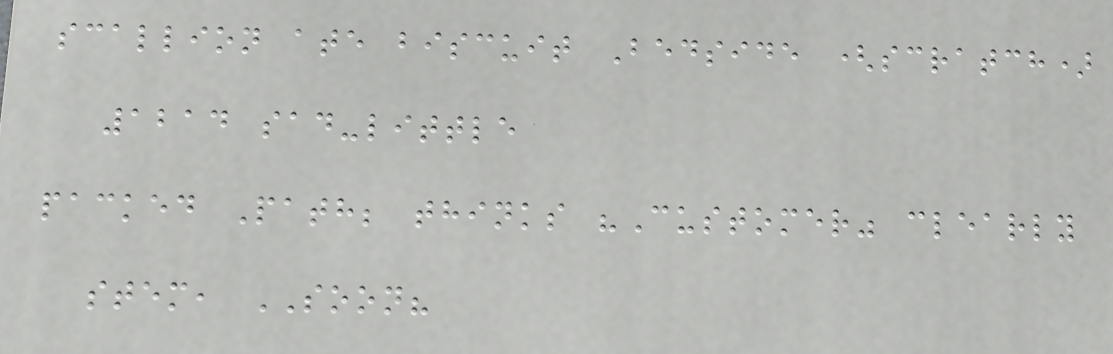scallion ate biscuit Bedside (scratch)
1214 sad-little
packed Path; thinks "Customer" clearly
stem, SOON?
